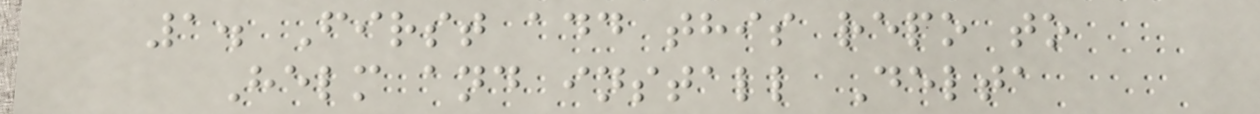1. First add this repo to
Helm and install Delta
